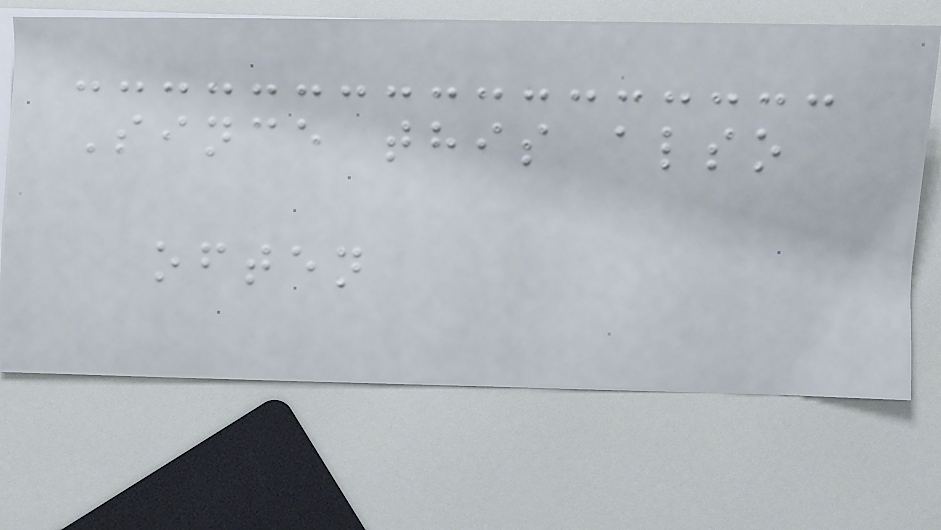Since this also
often
